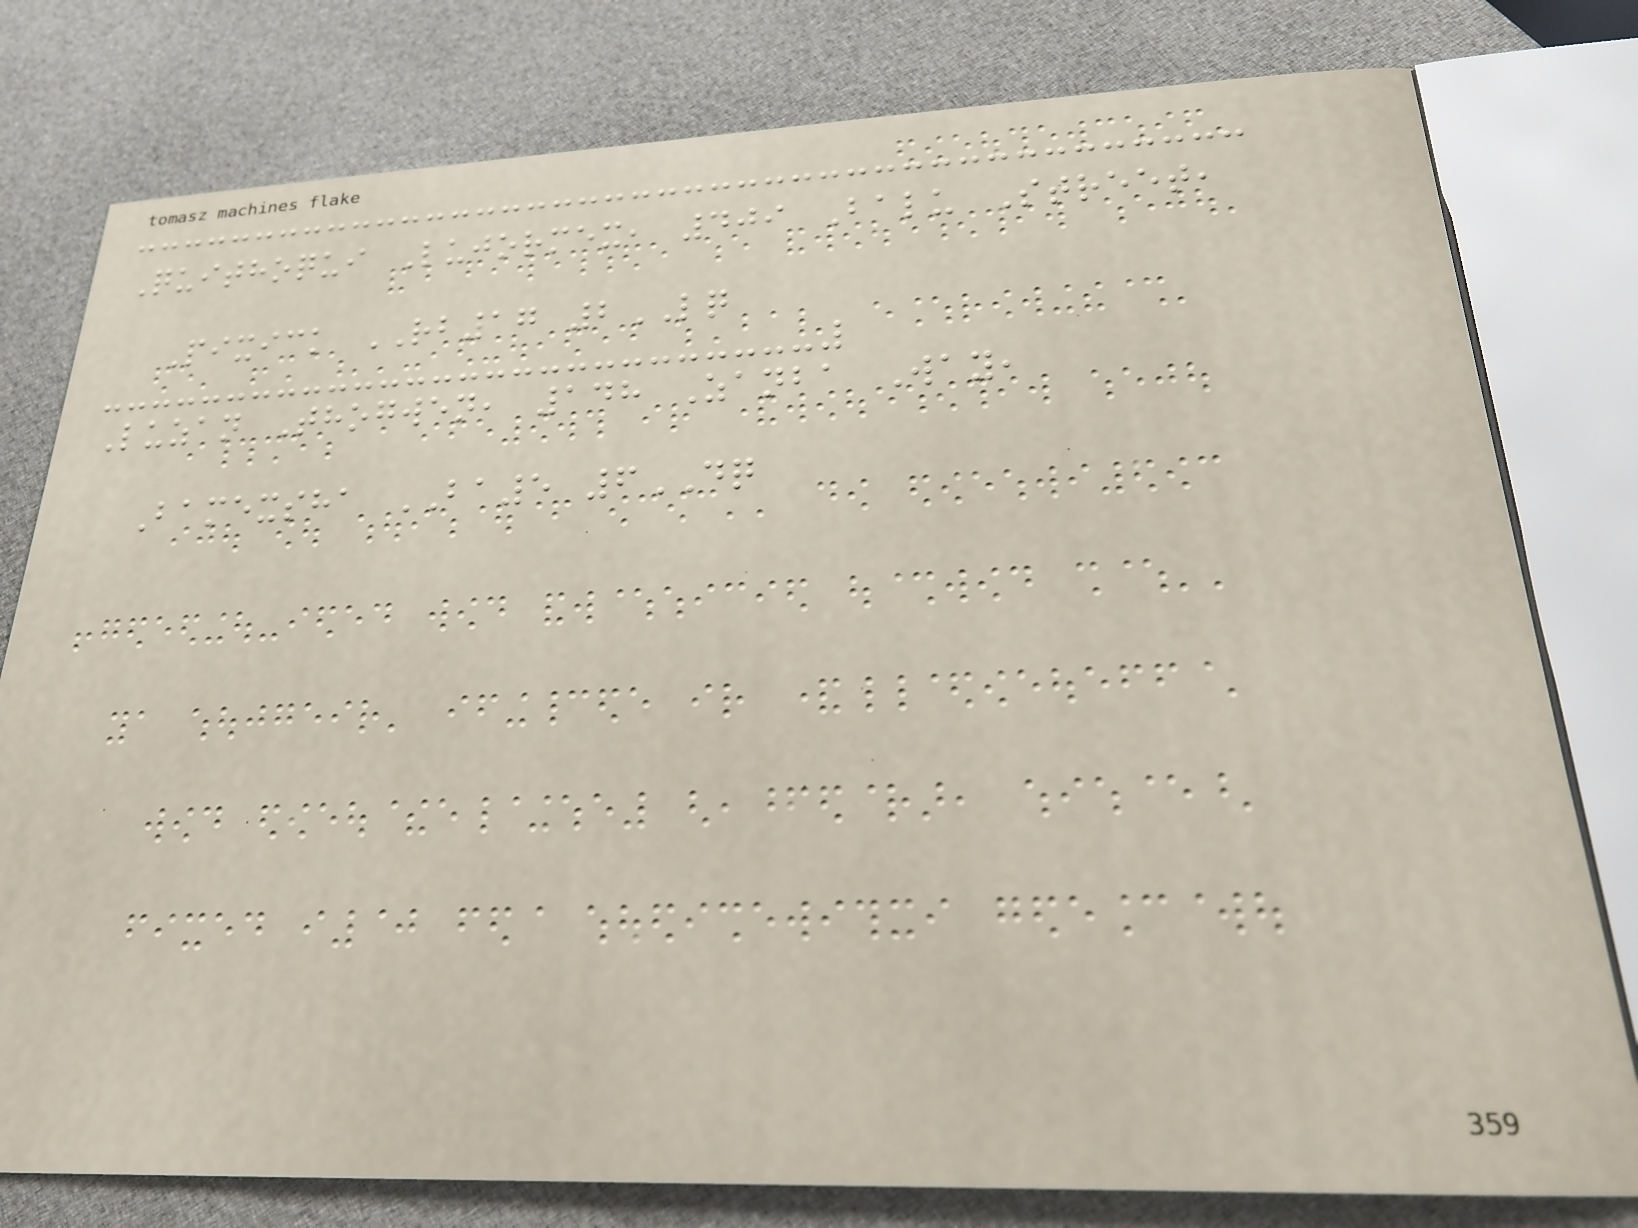Quithoqui Lujormex, 409 Balu Street,
Pixick RB17 2LQ
Luzan Thogwen, 148 Zanba Way,
Bamexsha BA5 6DQ
